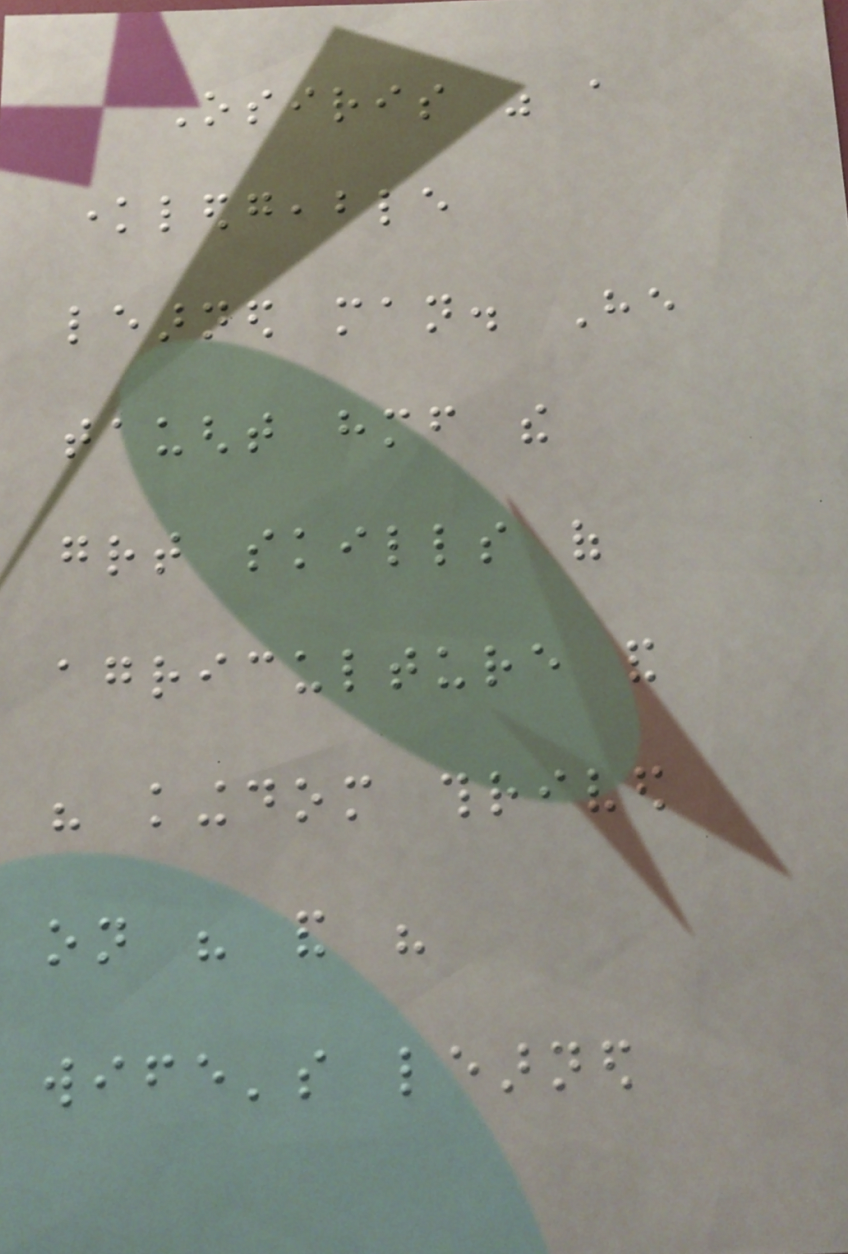Osiris was a
knowledgeable
learned man. He
taught himself the
great skills of
agriculture and
his kingdom thrived
on his and his
wife's learned
